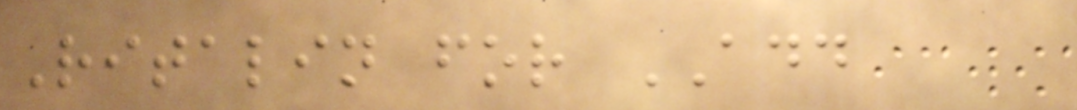Ritalin for ADD
